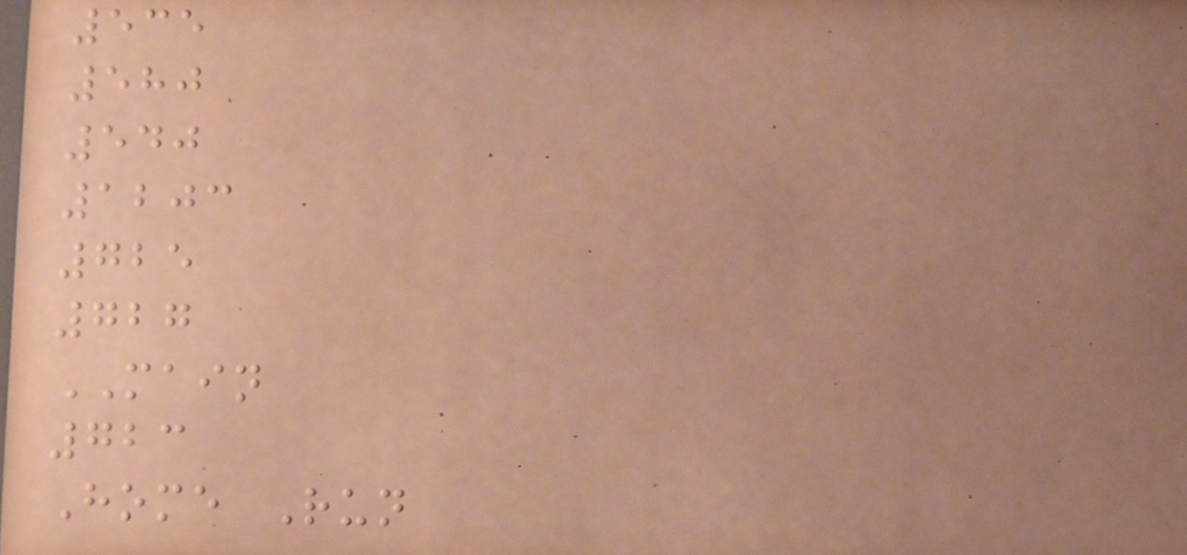535
580
540
1203
725
727
MAIN
723
Home Run
